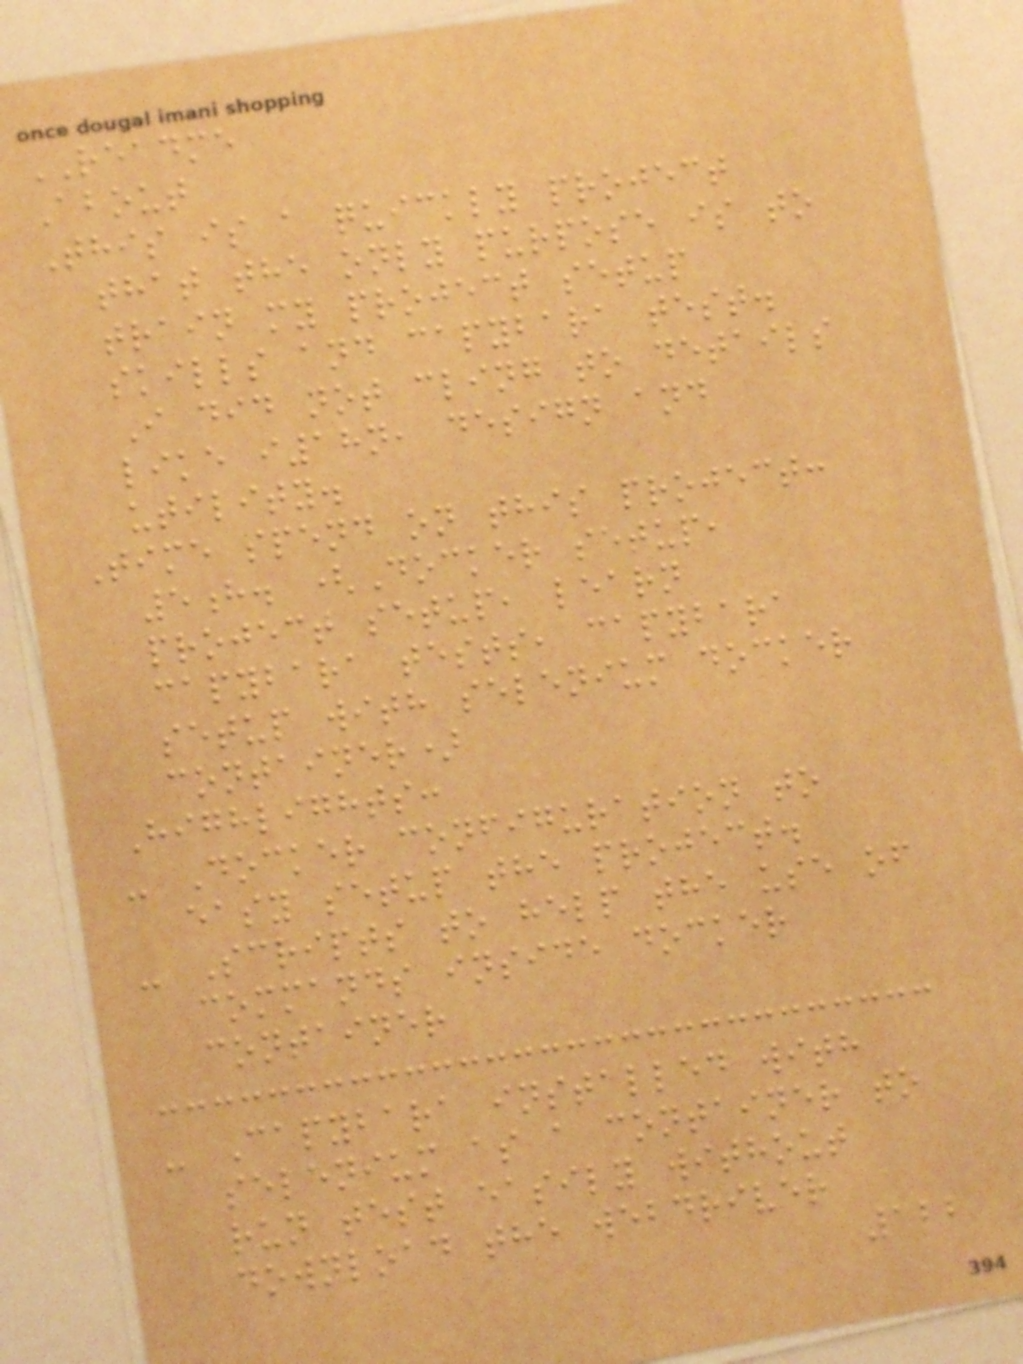README
About
This is a quickly project
that the only purpose is to
train my project setup
skills and capybara test.
I did not cling to details
like i18n, design and
utility.
Time spend on this project:
5h. (Docker setup,
project setup, learn
capybara tests, capybara
setup with selenium docker
container)
Highlights:
- Docker configuration to
easy setup the project.
- Scripts to help the use of
commands inside docker
container
- Capybara installed with
selenium as a container to
run test easily without
download the webdriver
122
